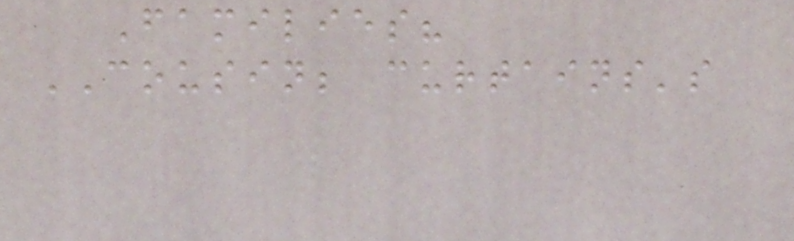Families?
COUSIN; curtains's
